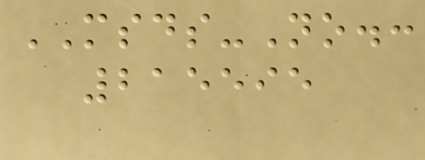MSDS-No.:
215595
